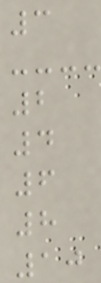3
2
4
6
8
10
